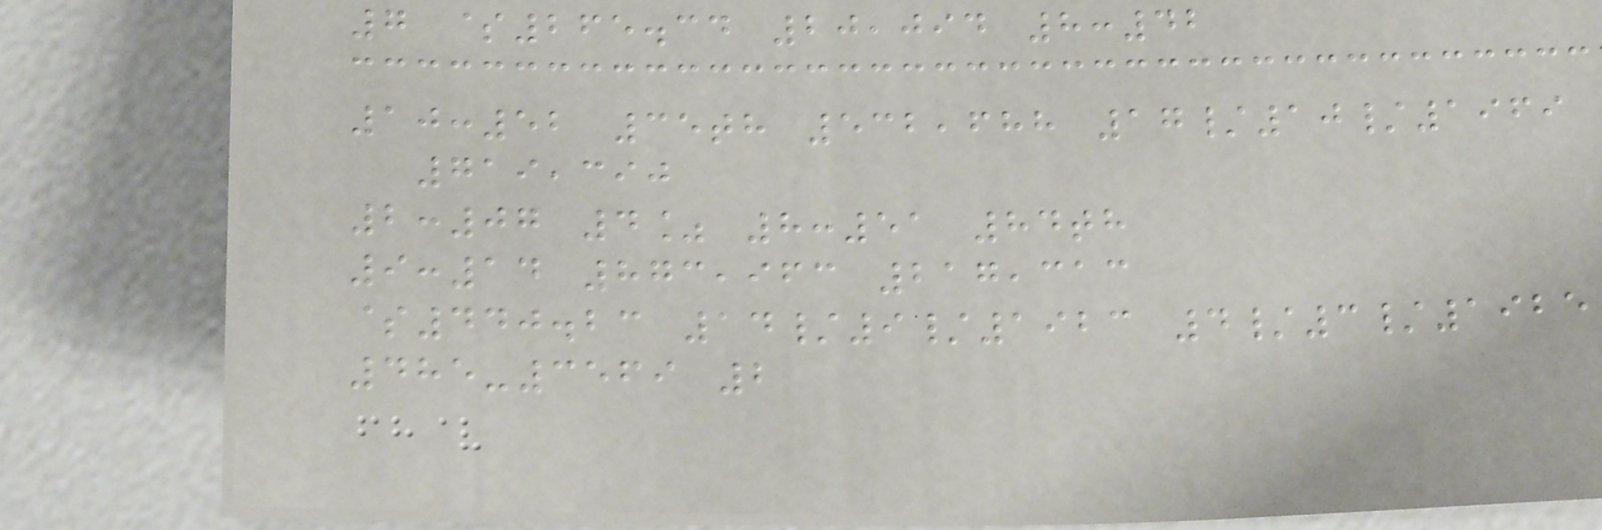7 $265.34 20,094 8:42
10:52 35th 532,688 17/10/1969
719,390
2:07 4% 8:51 84th
9:14 873,963 217,313
$440.23 14/9/1923 4/3/1925
485-3569 2
